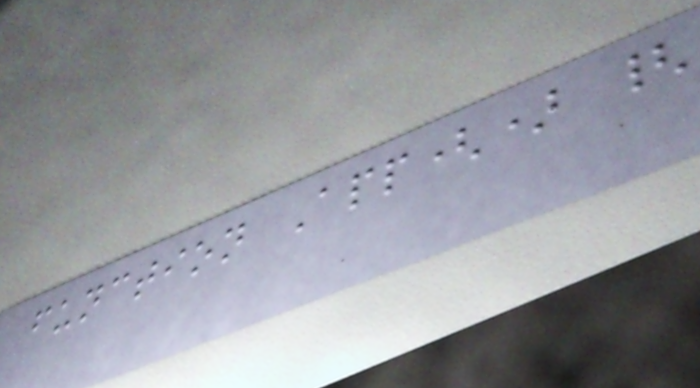function App() {
